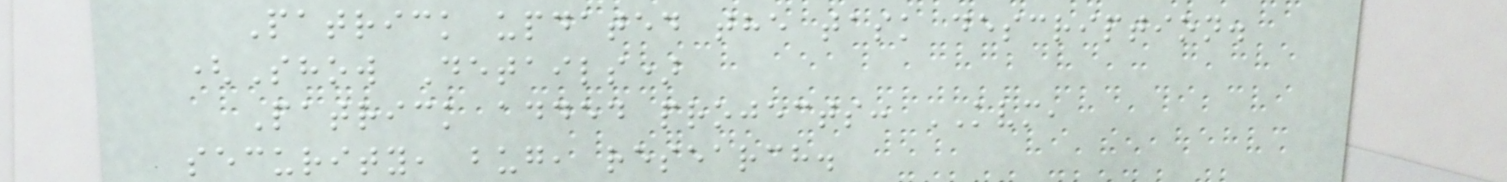Patrick updated the task description.
(Show Details)
Patrick added projects: KVM,
security, bug, research.
